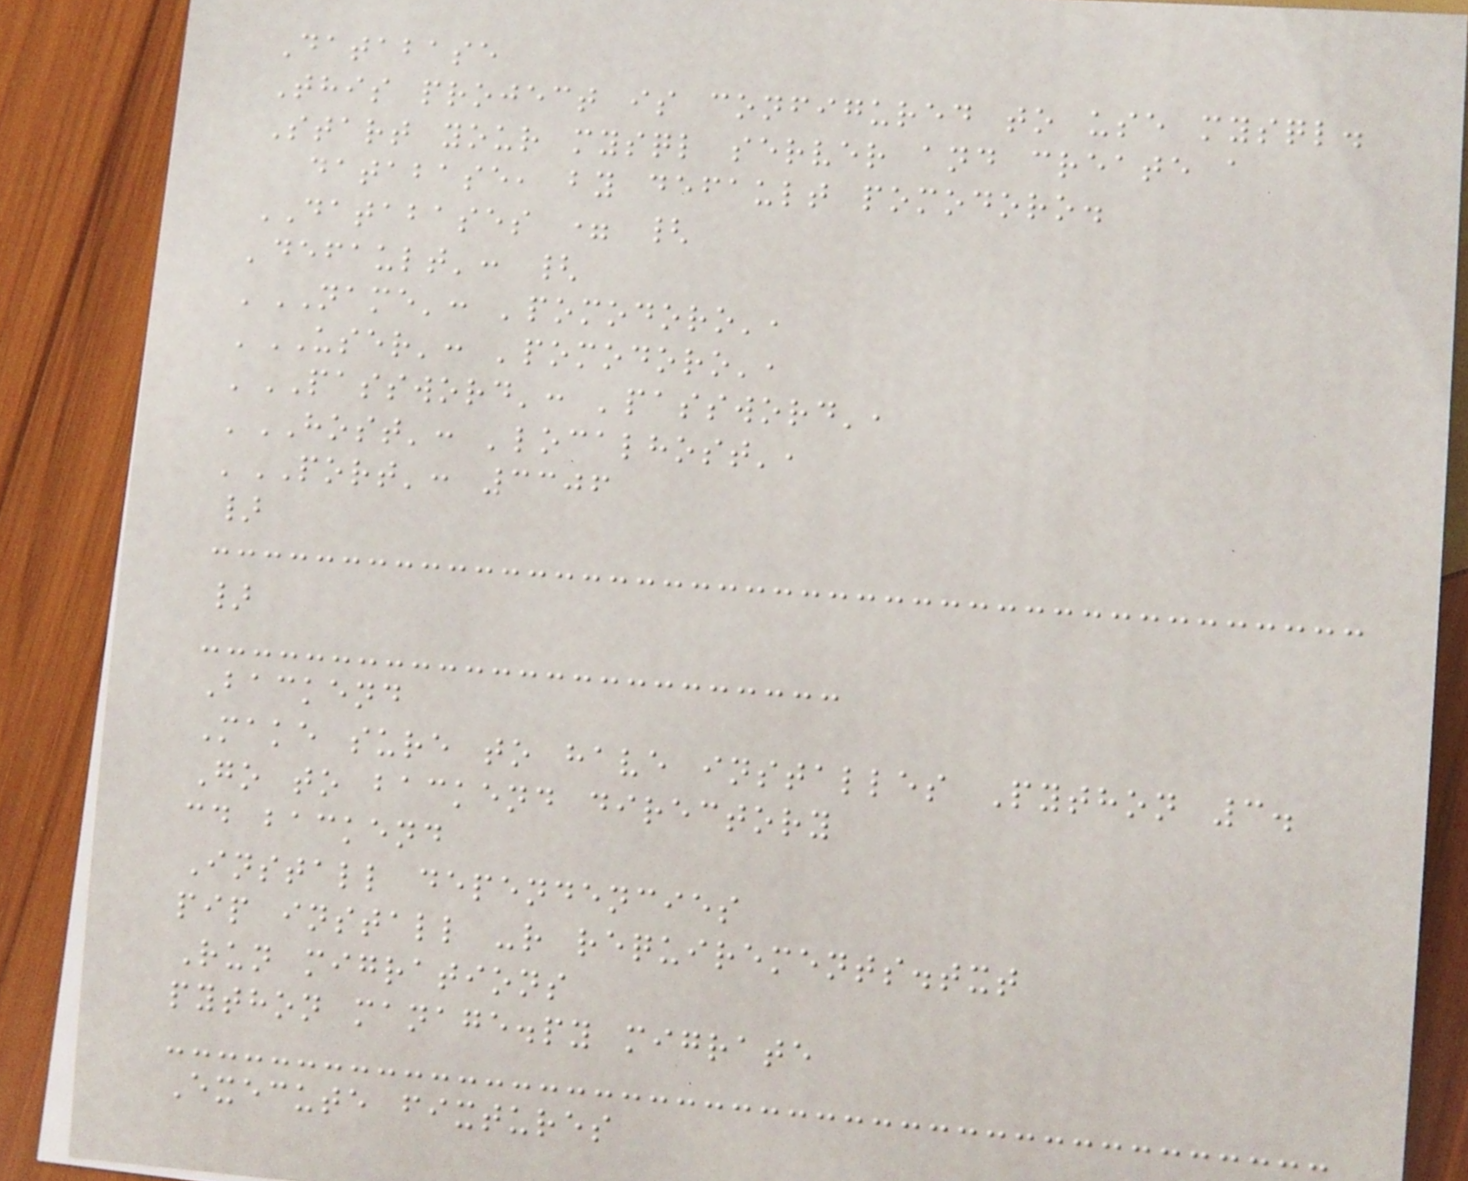Database
This project is configured to use mysql.
Start your mysql server and create a
database, by default pomodoro.
DATABASES = {
'default': {
'NAME': 'pomodoro',
'USER': 'pomodoro',
'PASSWORD': 'password',
'HOST': 'localhost',
'PORT': 3306
}
}
Backend
Make sure to have installes Python 3.
Go to backend directory
cd backend
Install dependencies
pip install -r requirements.txt
Run migrations
python manage.py migrate
Execute fixtures
